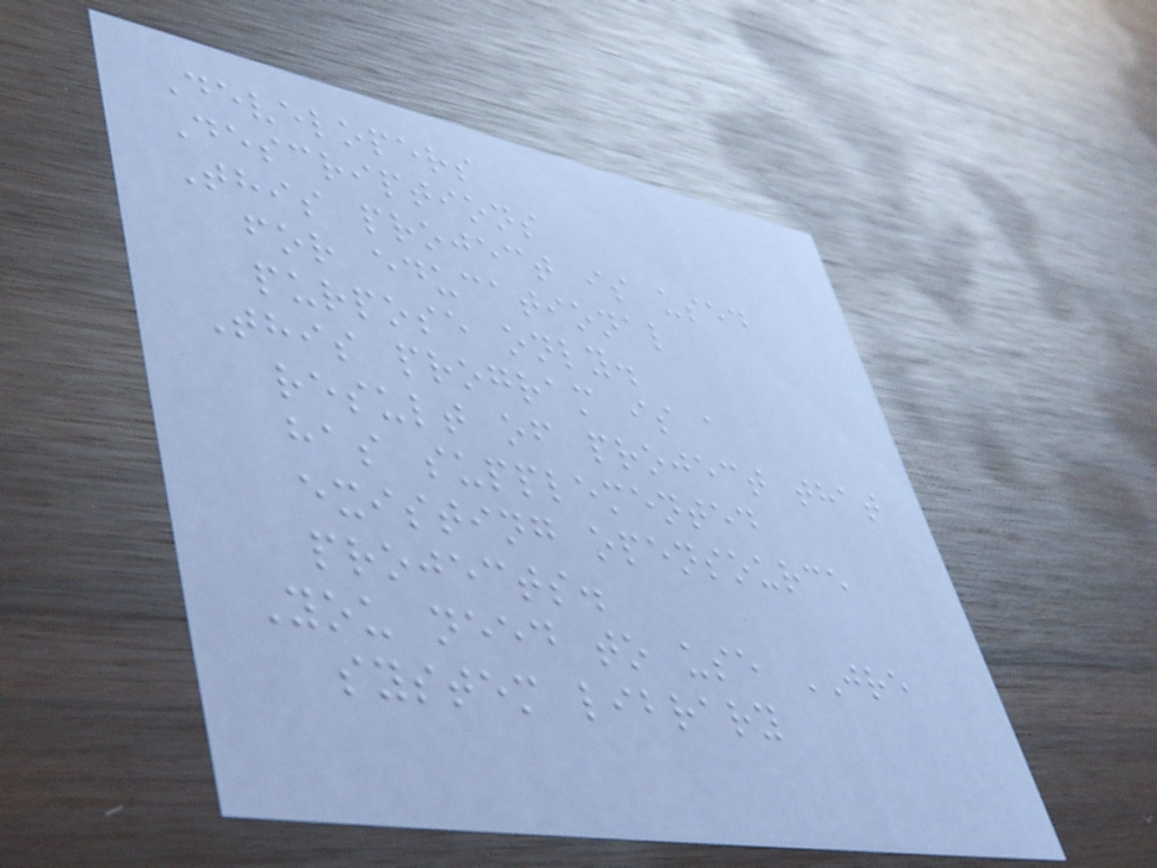Developers
Descriptions
This project is used
for educational
purpose only.
This program is a
result of project that
has supplemented
existing opensource
projects.
You need to use JRE
system library
